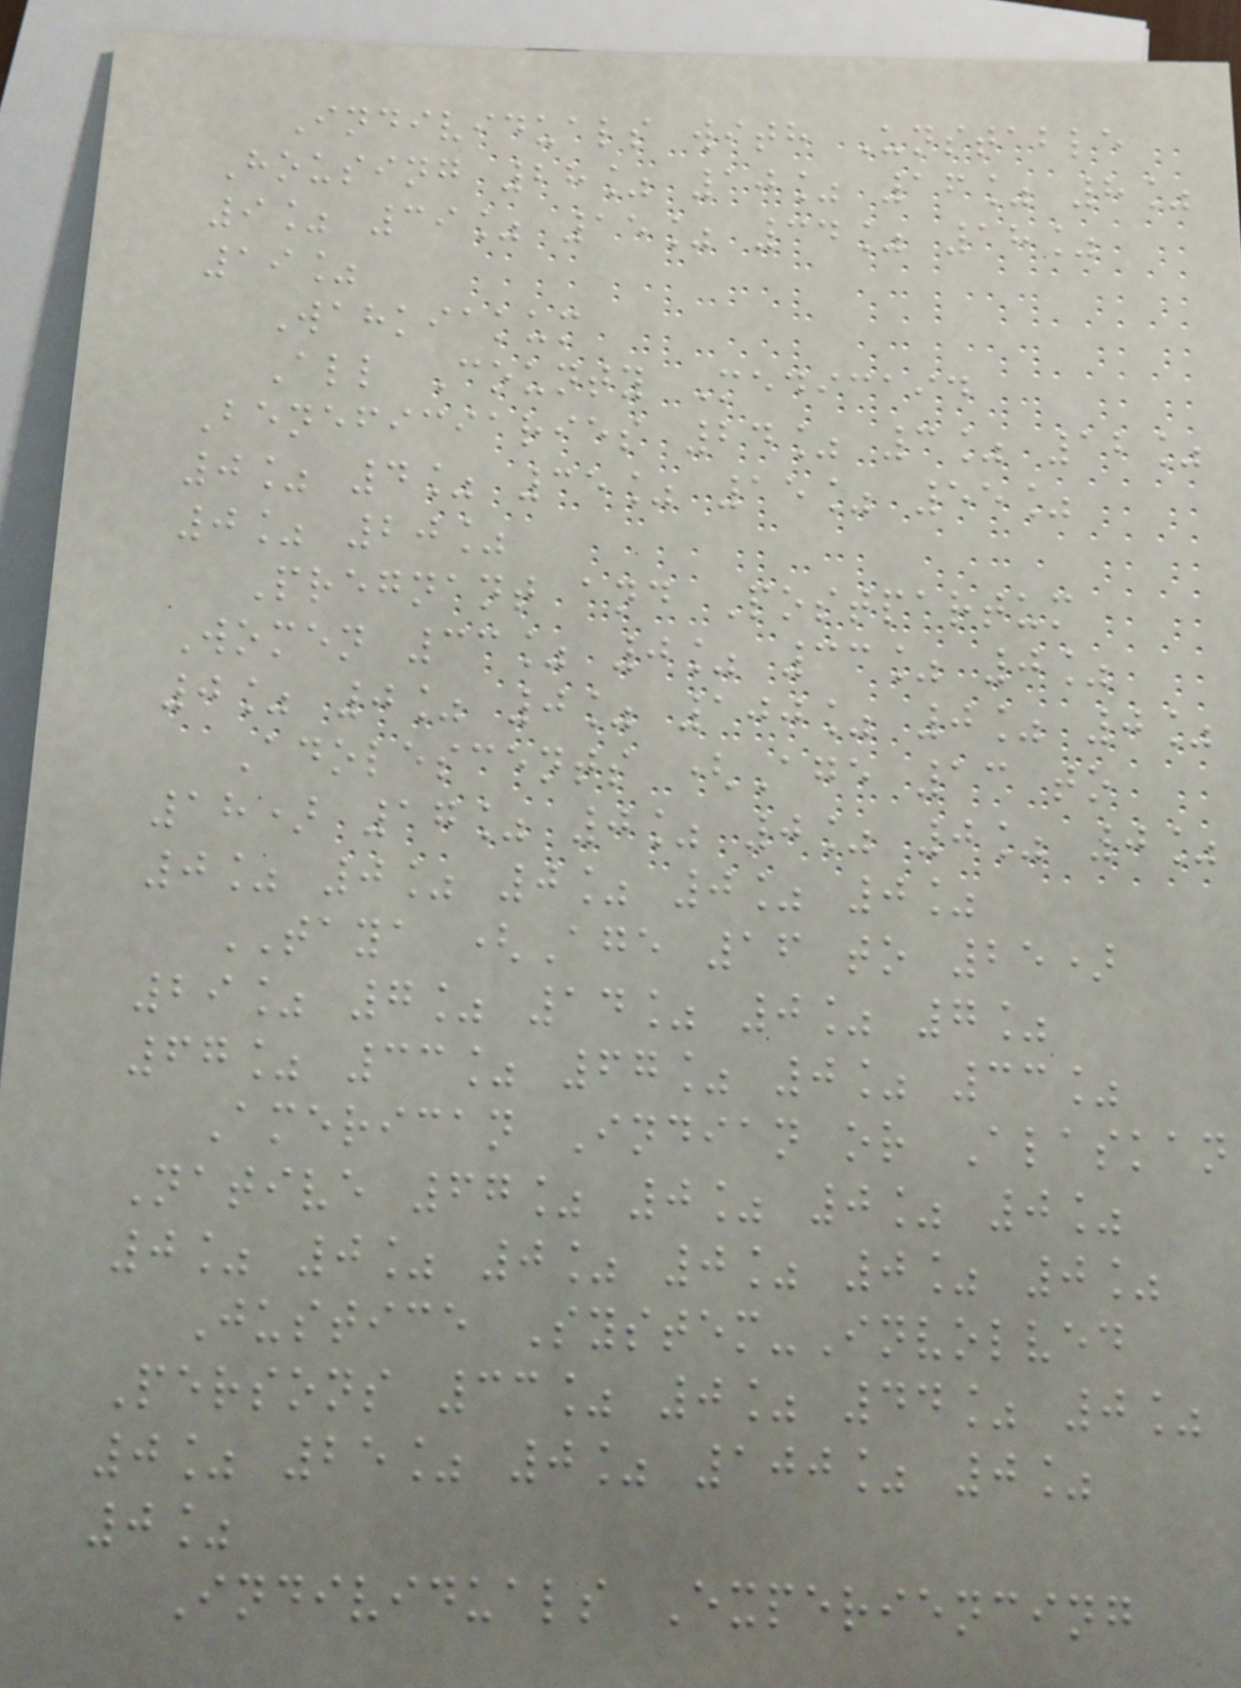Individuals with Unstable
Housing 28% 10% 16% 8%
9% 39% 15% 34% 18%
19%
Wahkiakum
All County Medicaid
Beneficiaries 24% 3% 12%
0% 4% 35% 15% 55%
0% 20%
Pregnant and Postpartum
Women 33% 0% 33% 0%
0% 0% 0% 100% 0% 0%
Adolescents (Age 13 to
18) 17% 0% 0% 0% 0%
0% 0% 0% 0% 0%
TAYA (Age 16 to 25)
29% 7% 14% 0% 7%
67% 33% 67% 0% 33%
American Indian or Alaskan
Native 67% 0% 0% 0%
0% 0% 0% 0% 0% 0%
Justice System-Involved
Persons 33% 0% 44% 0%
0% 25% 0% 100% 0%
0%
Individuals Experiencing
